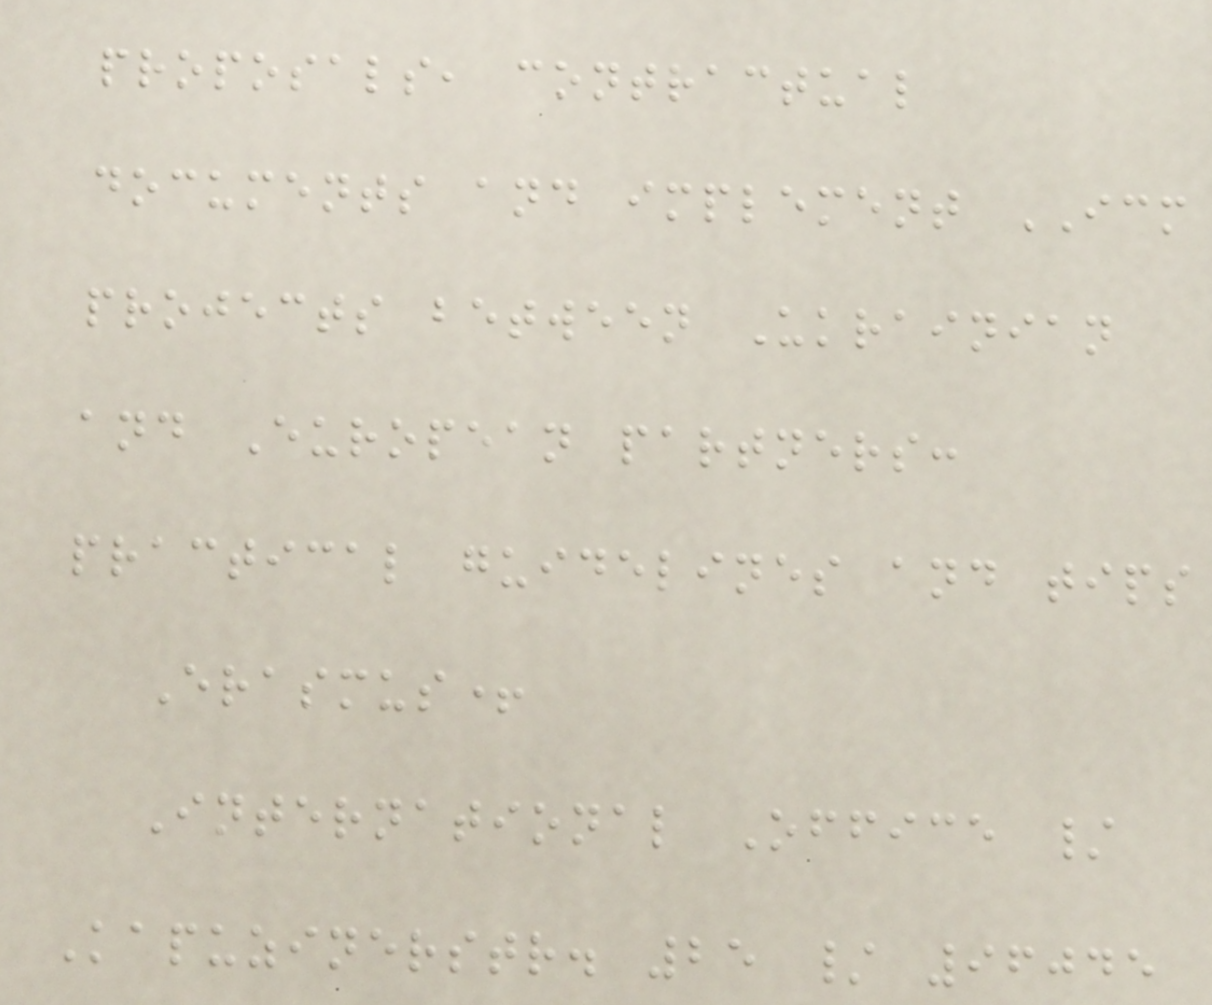proposals, contractual
documents and implement ICM
projects between Ukrainian
and European partners:
practical guidelines and tips
Erasmus+
International Office /
Kapuzinerstr. 25 / 96045
